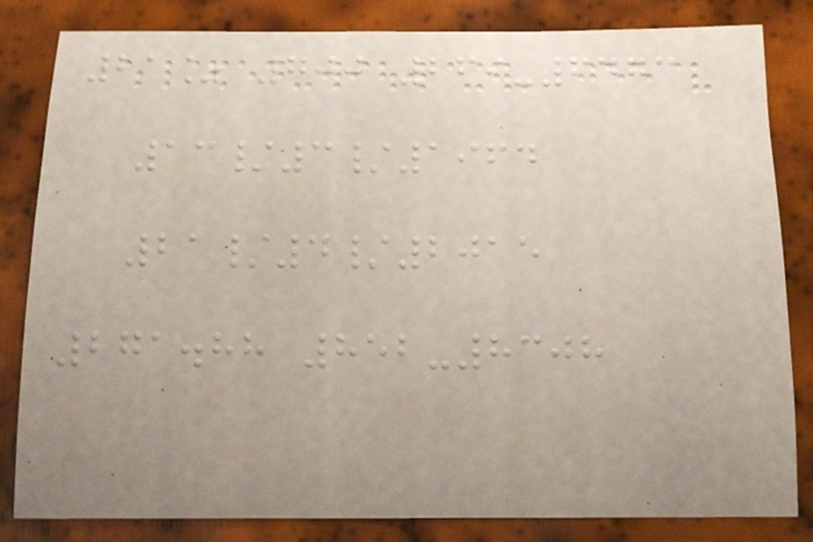21% 700 269-6473
13/3/1964
21/4/2015
271.88 852-8308
